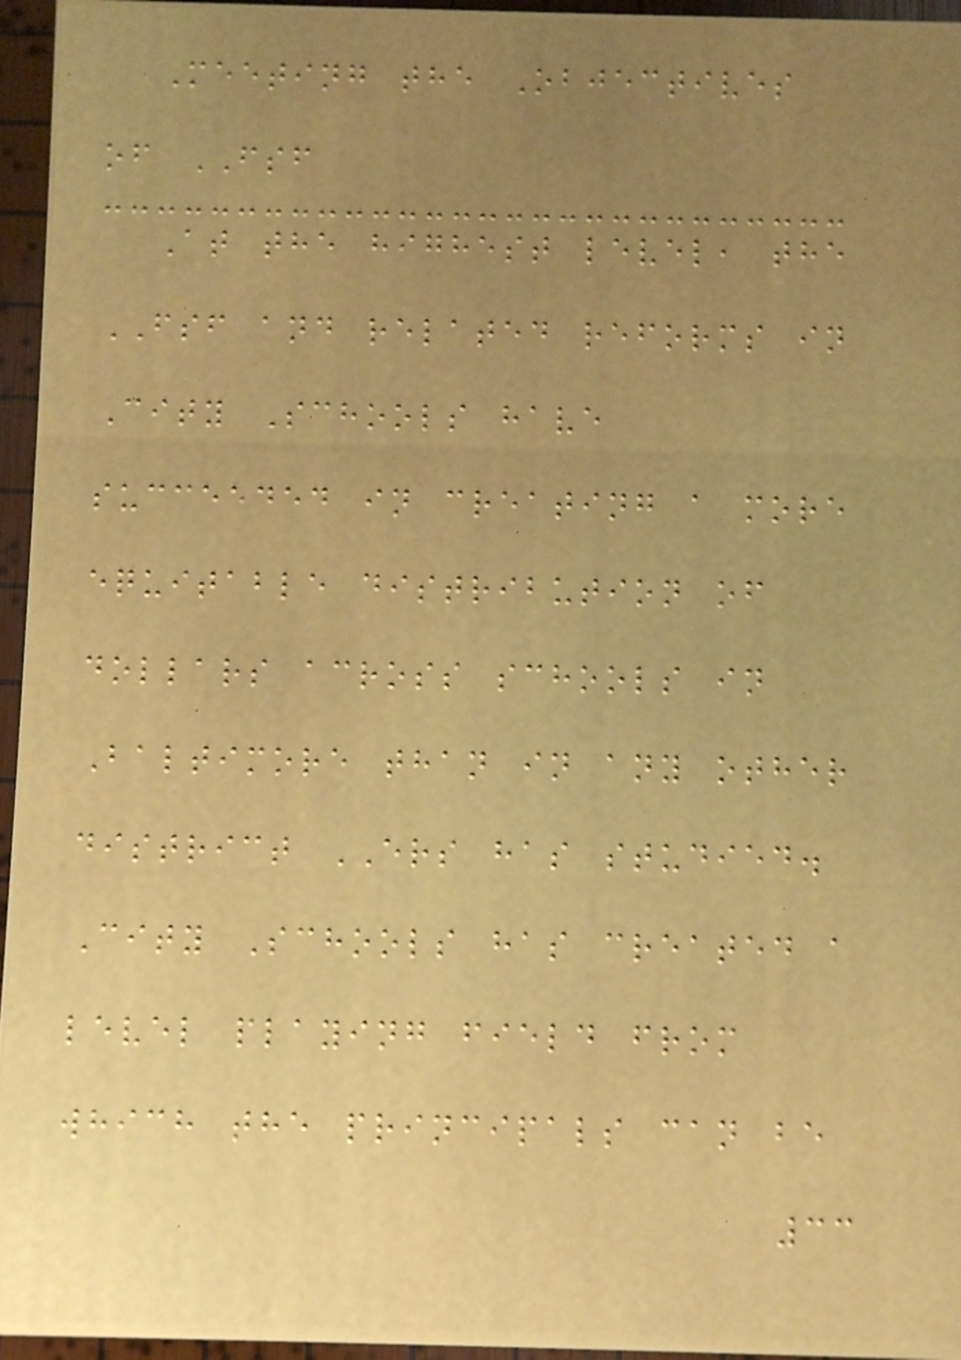Meeting the Objectives
of FSF
At the highest level, the
FSF and related reforms in
City Schools have
succeeded in creating a more
equitable distribution of
dollars across schools in
Baltimore than in any other
district ERS has studied.
City Schools has created a
level playing field from
which the principals can be
33
